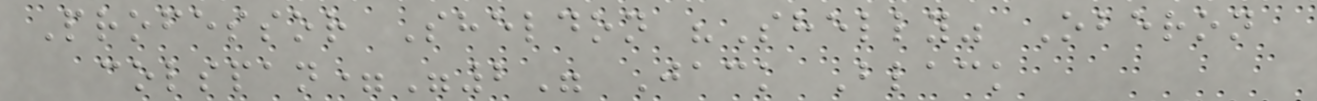Professor Sheldon "Shelly" Oberon
colspan="2" Jack Black
